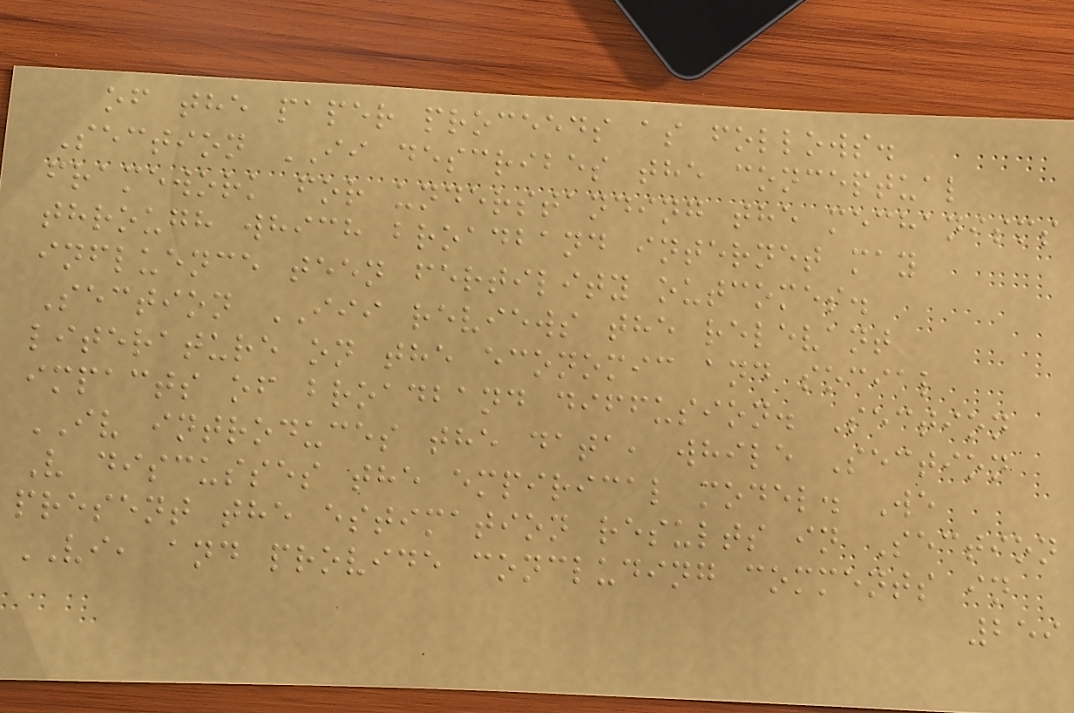of the paper proceeds as follows.
Section II describes the conceptual
framework for understanding the mechanisms
through which broadband internet may
influence teen fertility outcomes.
Section III reviews the relevant
literature on the economic and social
impacts of broadband diffusion. Section
IV introduces the data, while Section
V discusses the empirical model. We
present the estimation results in Section
VI, and provide concluding comments in
259
